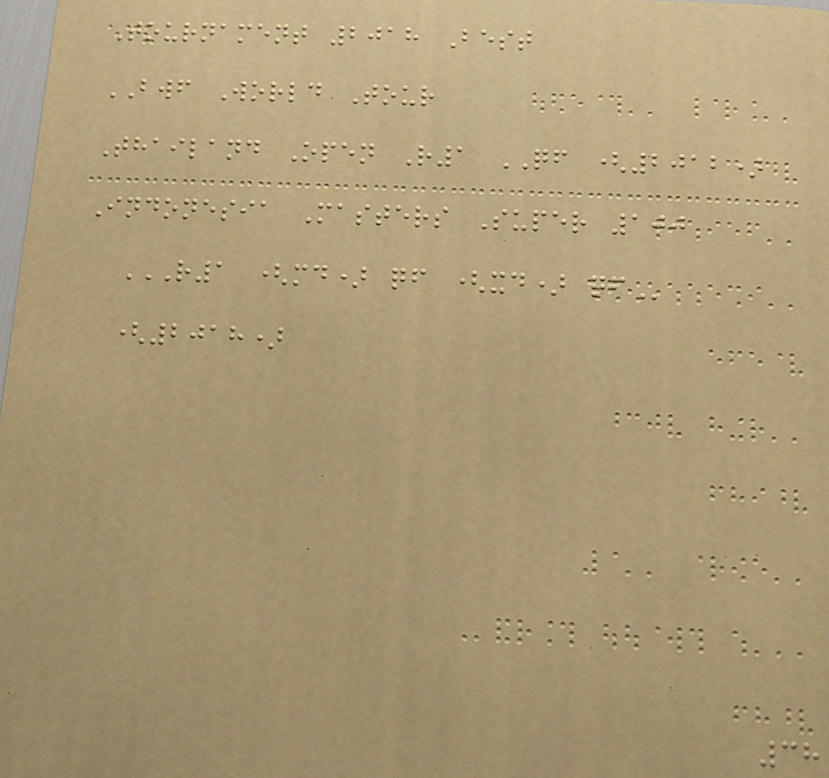Tournament 2018 Best
BWF World Tour
Thailand Open R1 QF (2012)
Indonesia Masters Super 100
R1 (MD) QF (XD) QF
(2018)
38
